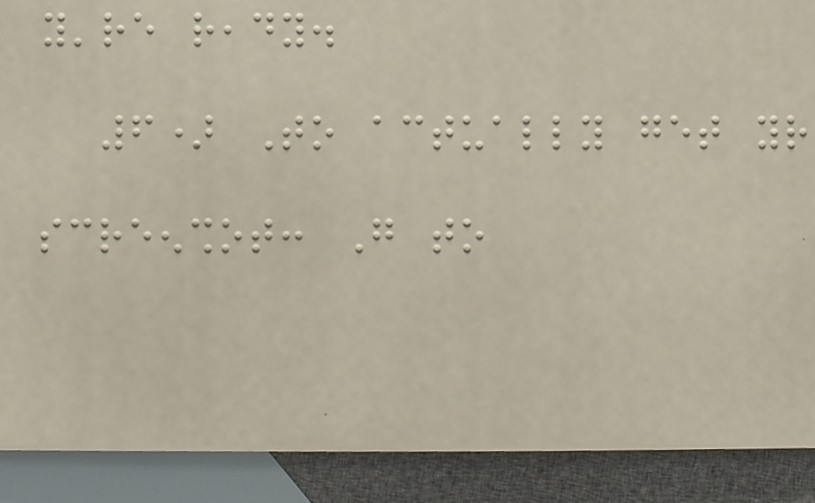you're ready.
6) To actually get your
screenshot: Go to
